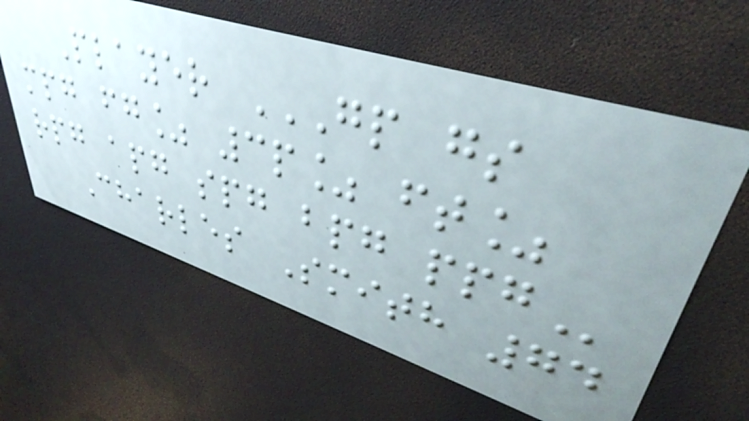Player GP GS
MPG FG% 3P% FT%
RPG APG SPG BPG PPG
Charles Smith 74
